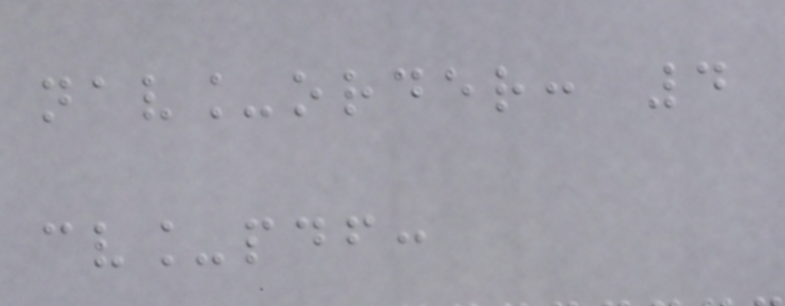nav_order: 4
cv_pdf:
